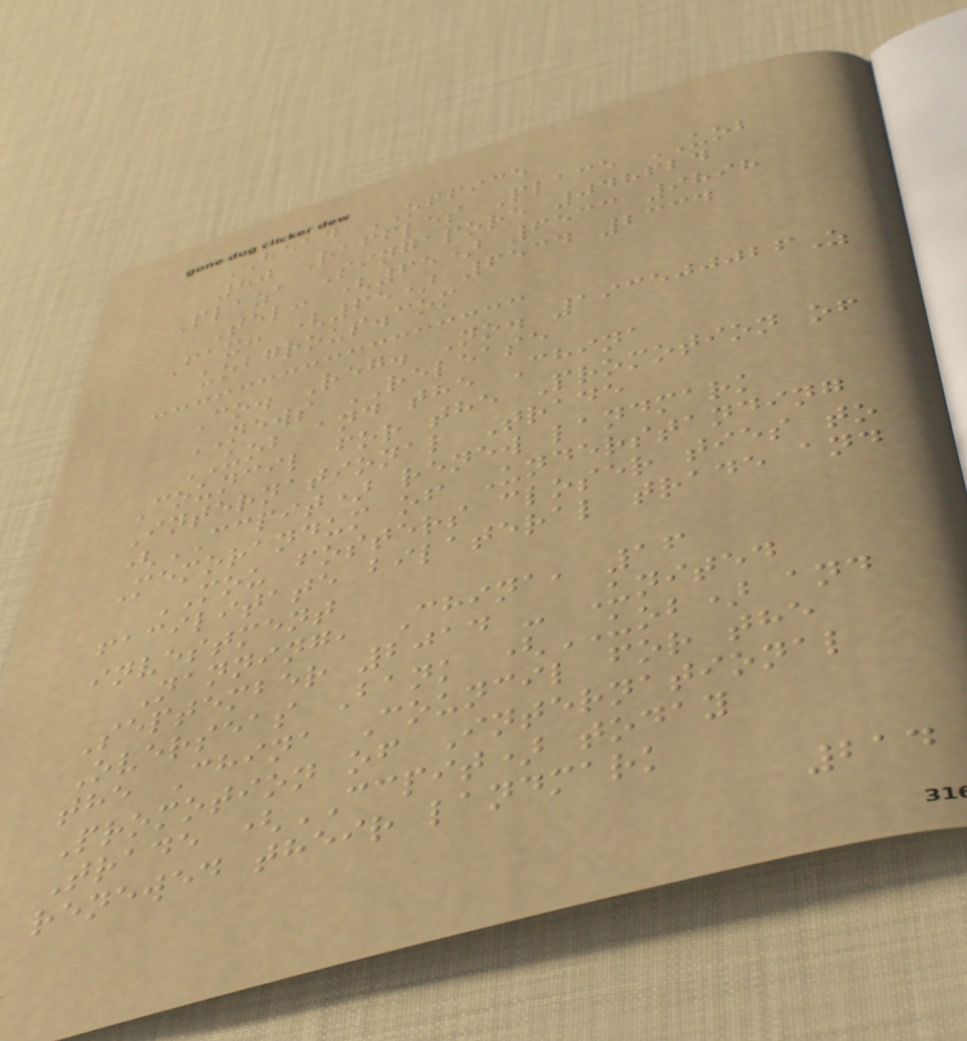HEAD OFFICE
80 Raffles Place UOB
Plaza Singapore 048624
Tel: (65) 6533 9898
Fax: (65) 6534 2334
uobgroup.com
Co. Reg. No. 193500026Z
NEWS RELEASE
UOB and the China
Council for the Promotion of
International Trade
(CCPIT) renew landmark
Memorandum of Understanding
MOU fosters closer ties to
facilitate bilateral trade and
investment
Nanning, China, 16
September 2014 - United
Overseas Bank (UOB) and
the China Council for the
Promotion of International
Trade (CCPIT) today
renewed their landmark
214
